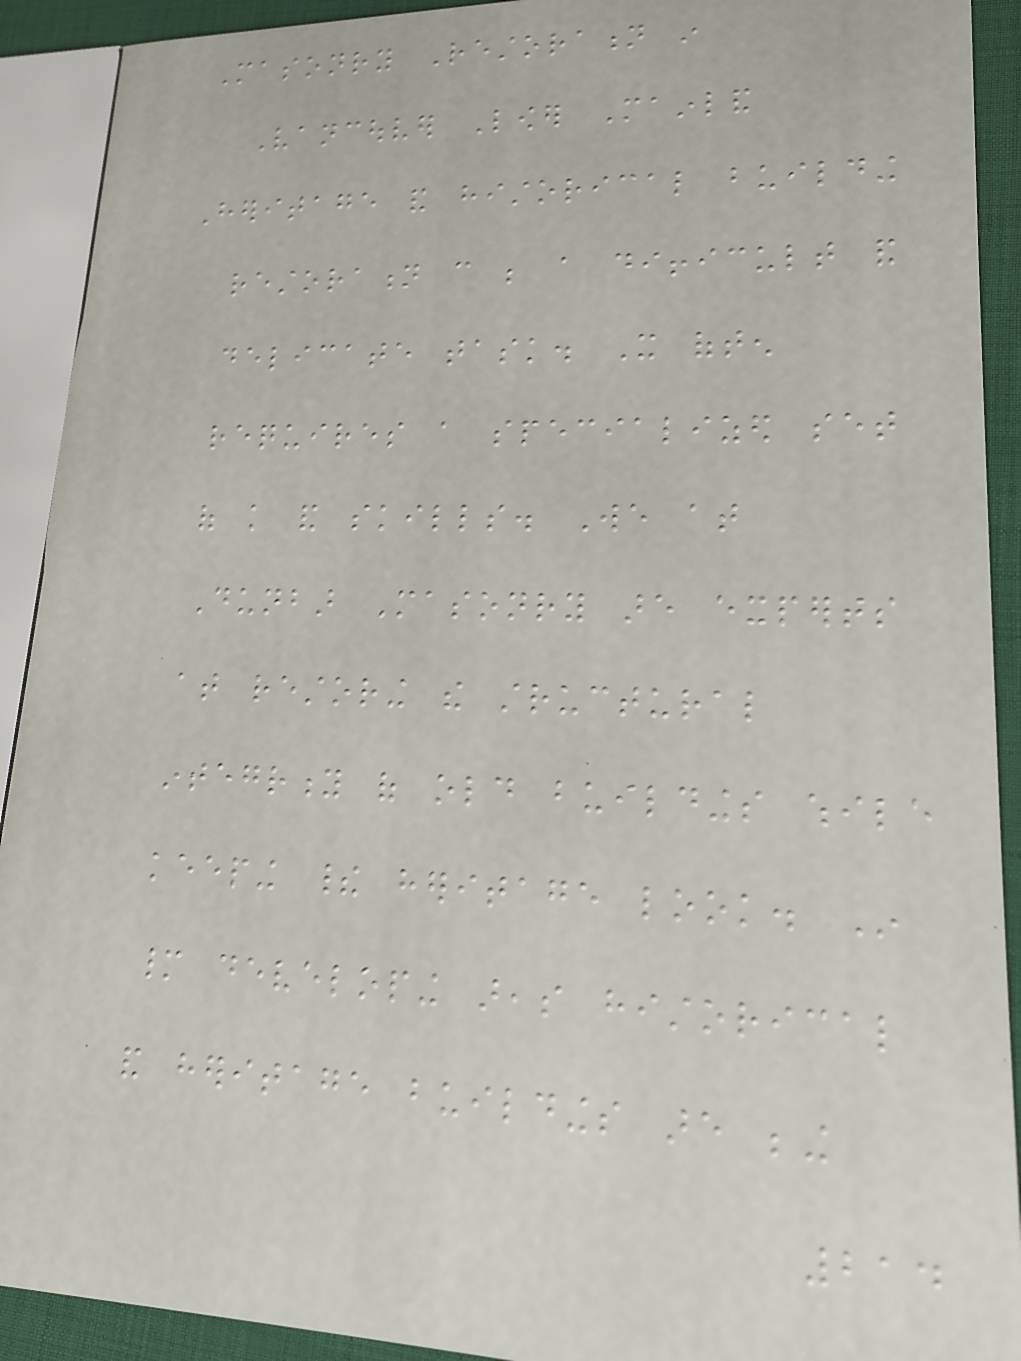Masonry Restoration in
Vancouver Lower Mainland
Heritage and historical building
restoration can be a difficult and
delicate task. It often
requires a specialized set
of knowledge and skills. We at
Dunbar Masonry are experts
at restoring the structural
integrity of old buildings while
keeping their heritage look. In
many developing areas historical
and heritage buildings are being
214
